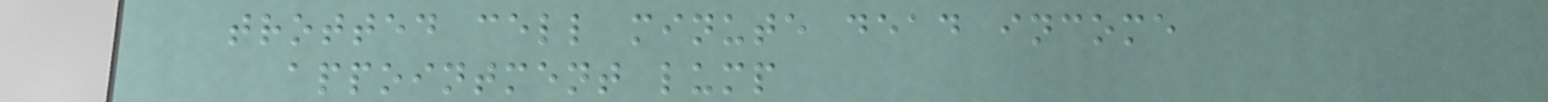trotted cell minute dead income
appointment lump
